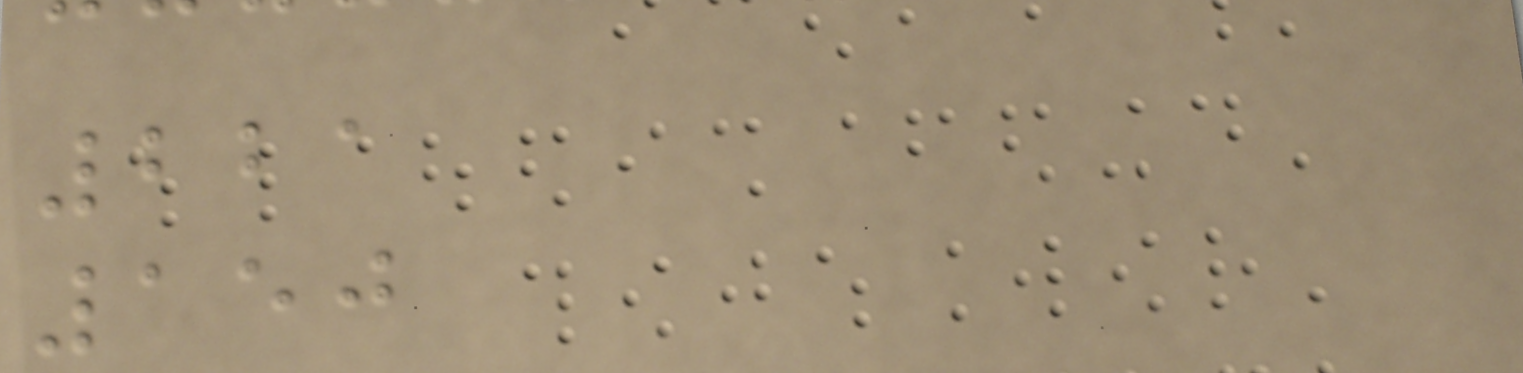221
150
